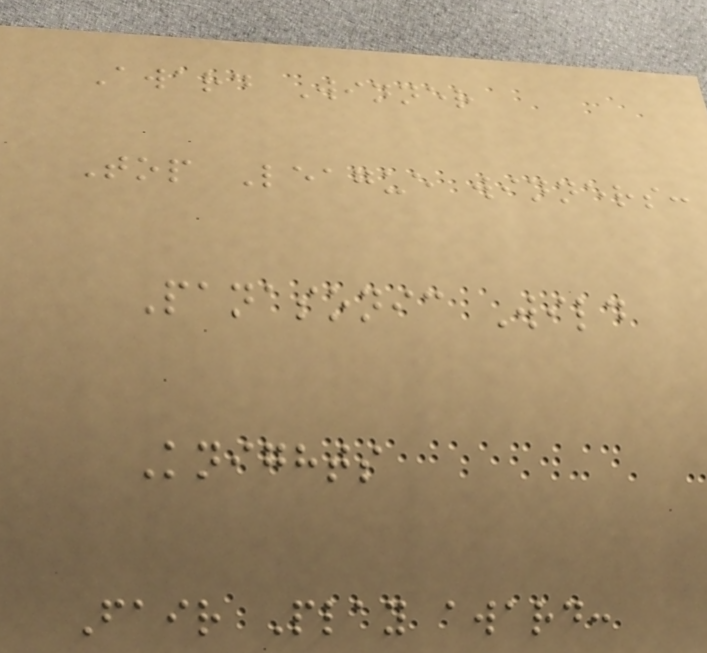Award Winner
Top League winners:
Panasonic Wild
Knights
Fair Play award:
